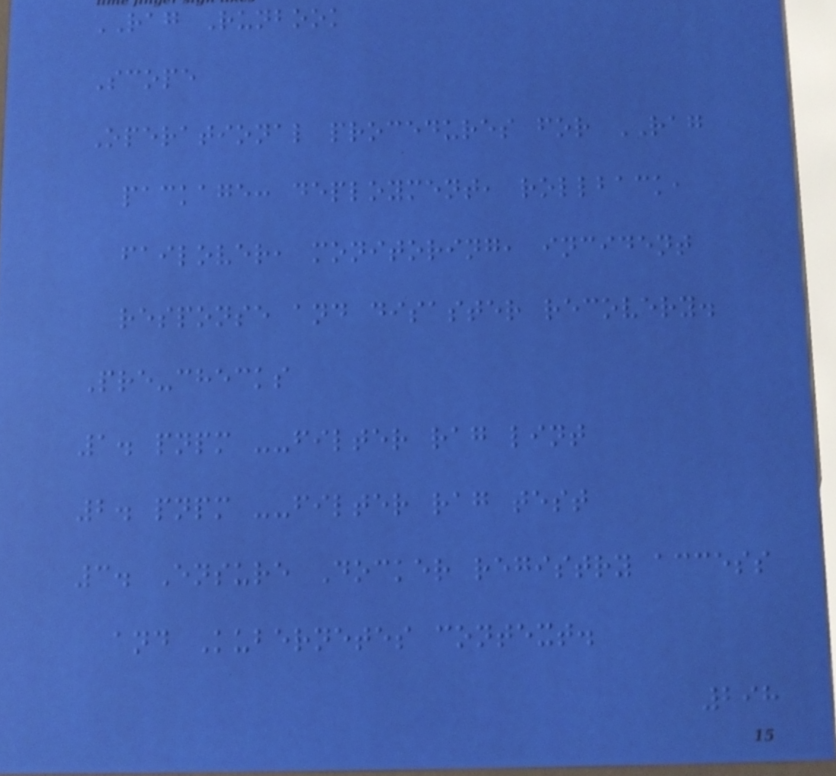RAG Runbook
Scope
Operational procedures for RAG
package: deployment, rollback,
failover, monitoring, incident
response and disaster recovery.
Pre-checks
1. pnpm --filter rag lint
2. pnpm --filter rag test
3. Ensure Docker registry access
and Kubernetes context.
298
